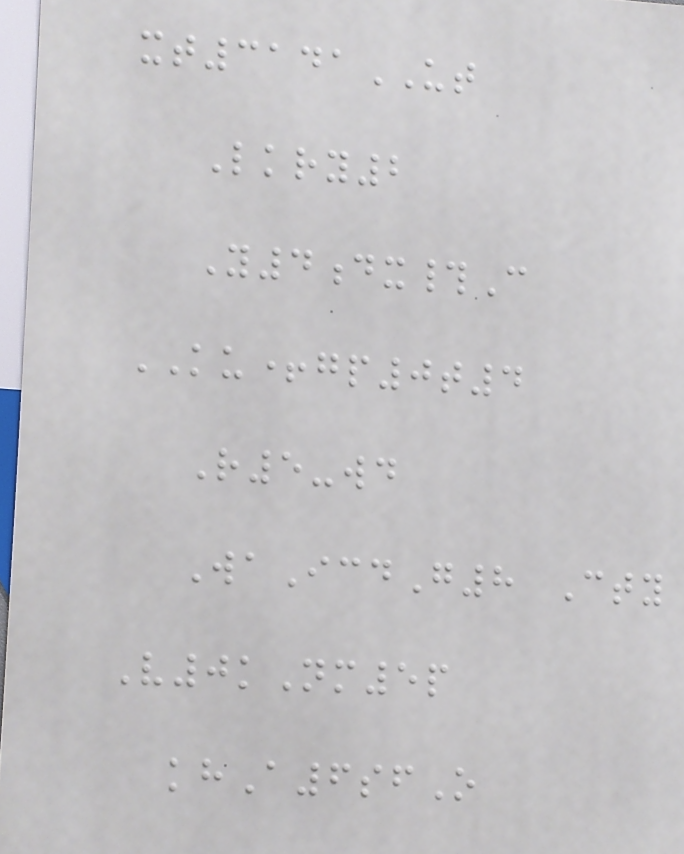xt3141UT
Lkry2
Y4dx#C
KU+gp0t4
R5-wd
WaIcdG8 Cty
V0kNm5p
khA6sfO
